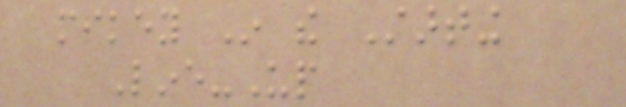mikey In the Starting
Line-Up
